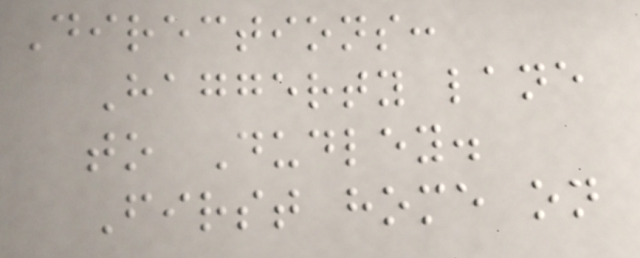Directions:
Haggerty lane
to Dudley.
First home on
